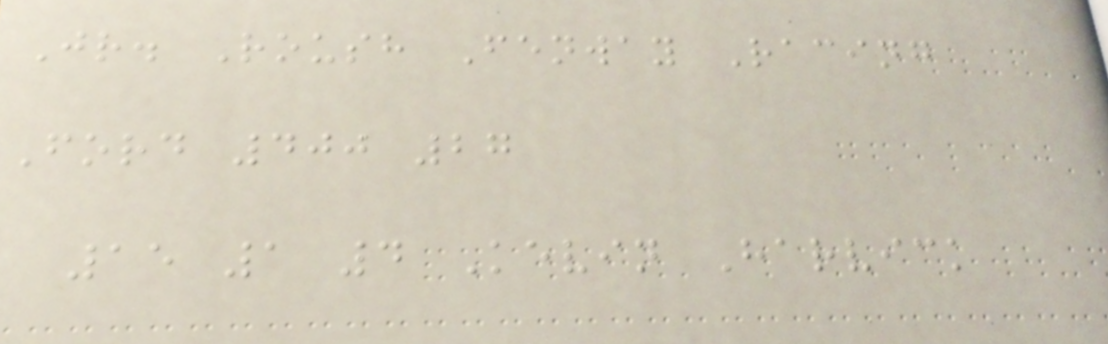Jr. Roush Fenway Racing
Ford 400 27
15 1 4 Kevin Harvick
